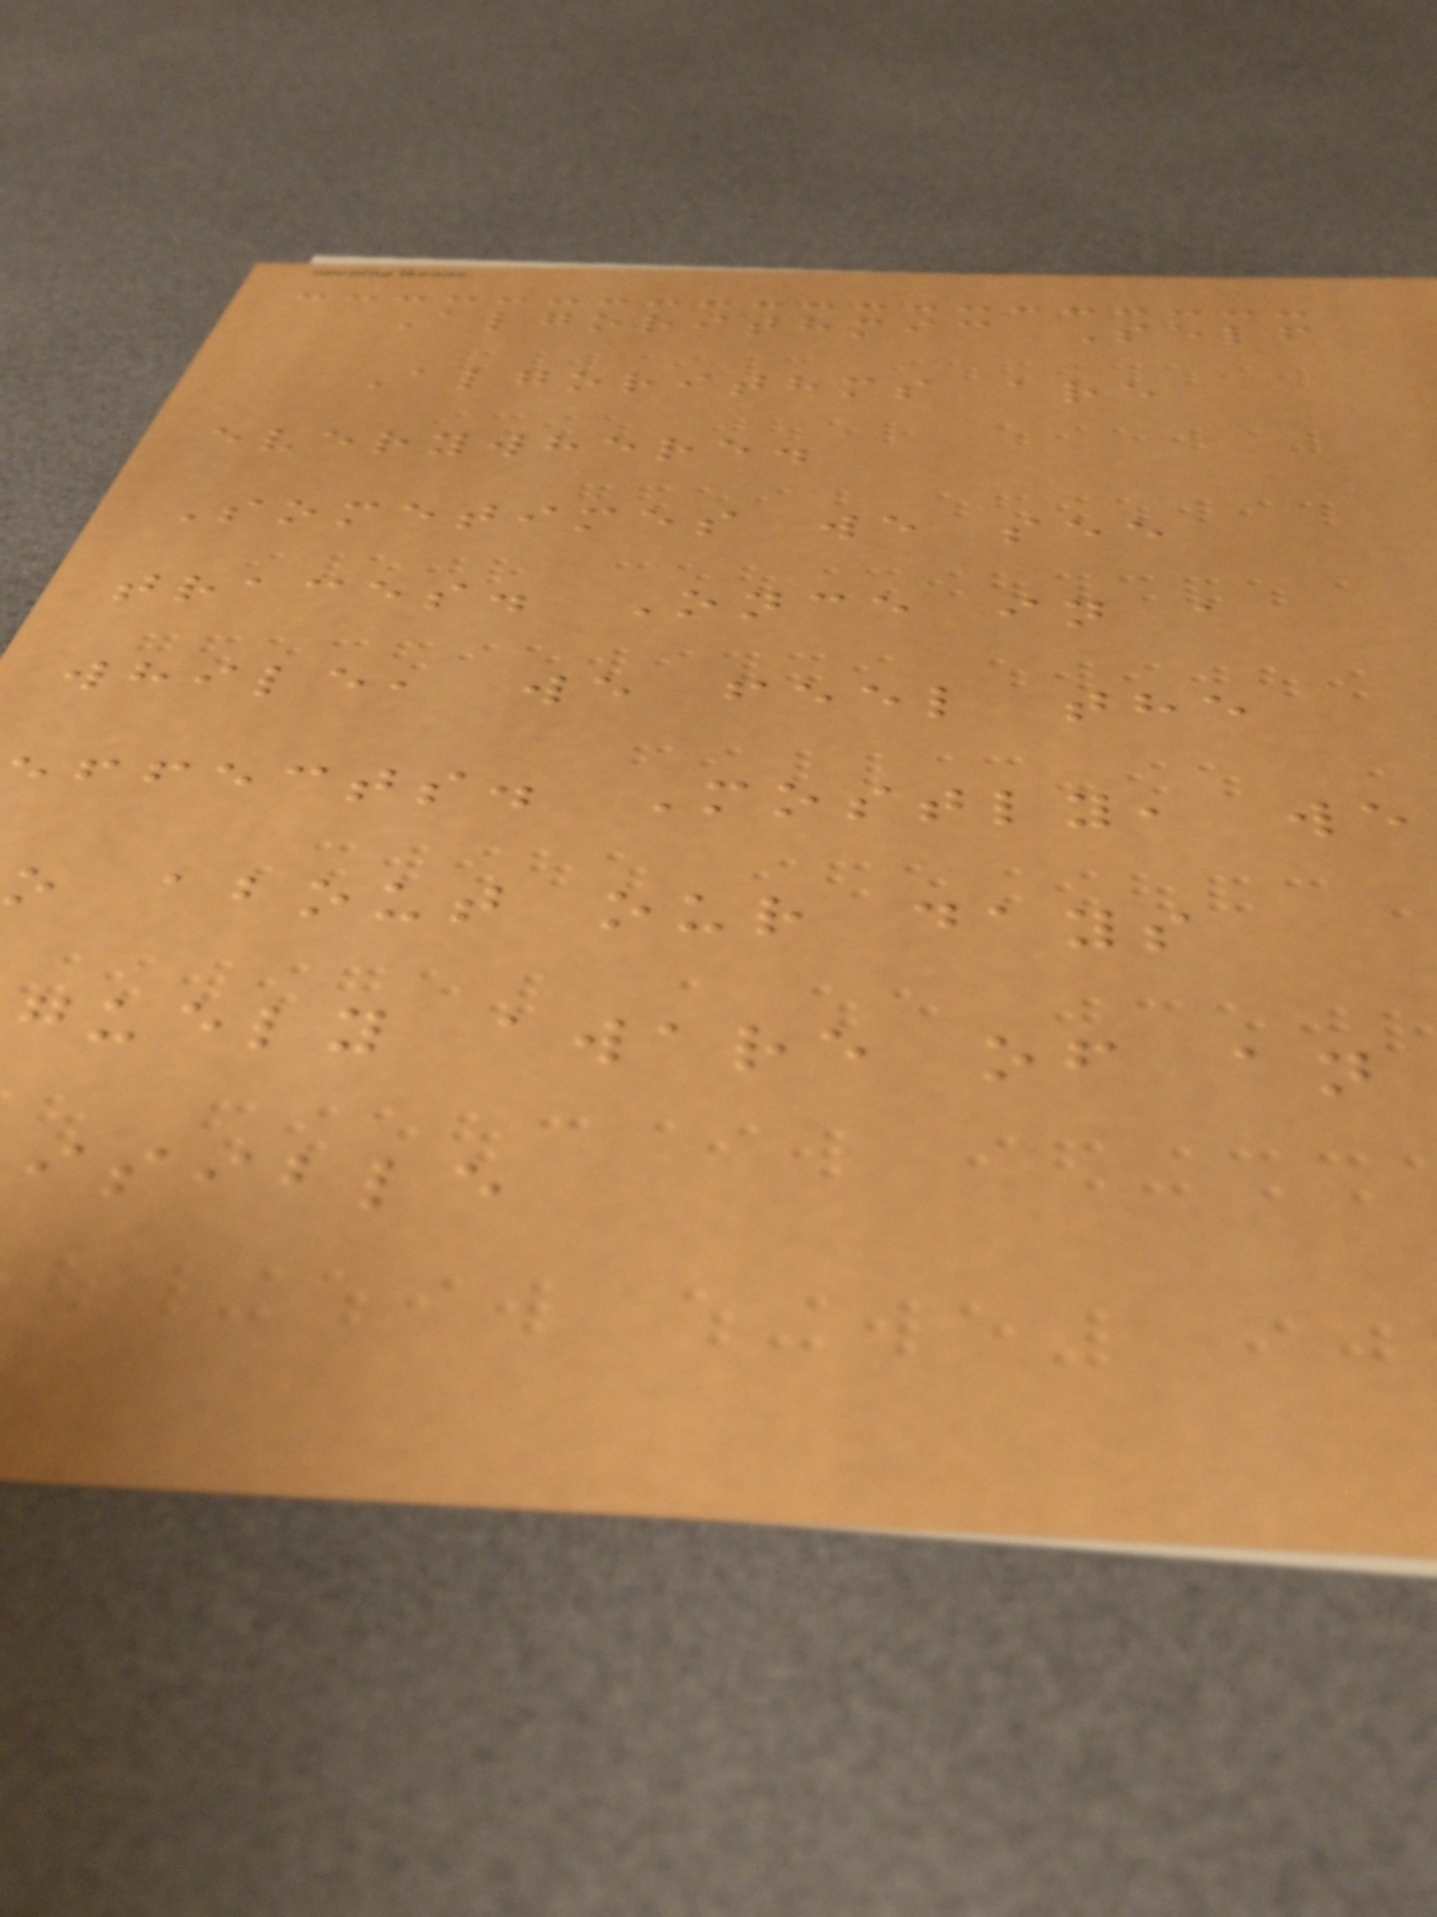Algorithmic Self
Algorithms are
everywhere.
Sometimes we see
traces. Once in a
while, we feel the
ffects. Mostly, we
o about our days
guely aware of an
isible
